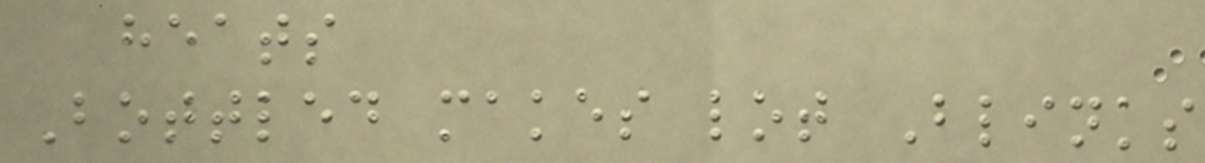heats
Bottled makes lot Blinks
